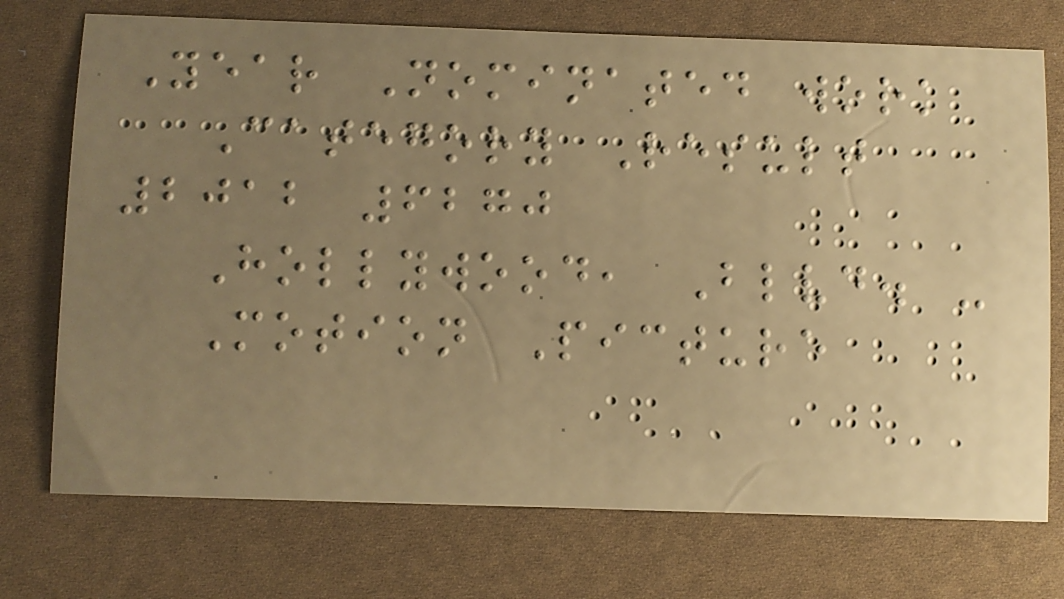Year Nominated work
Category Result
2012 6270
Hollywood, Blvd. -
Motion Picture
